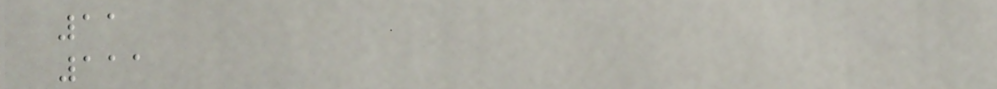11
111
